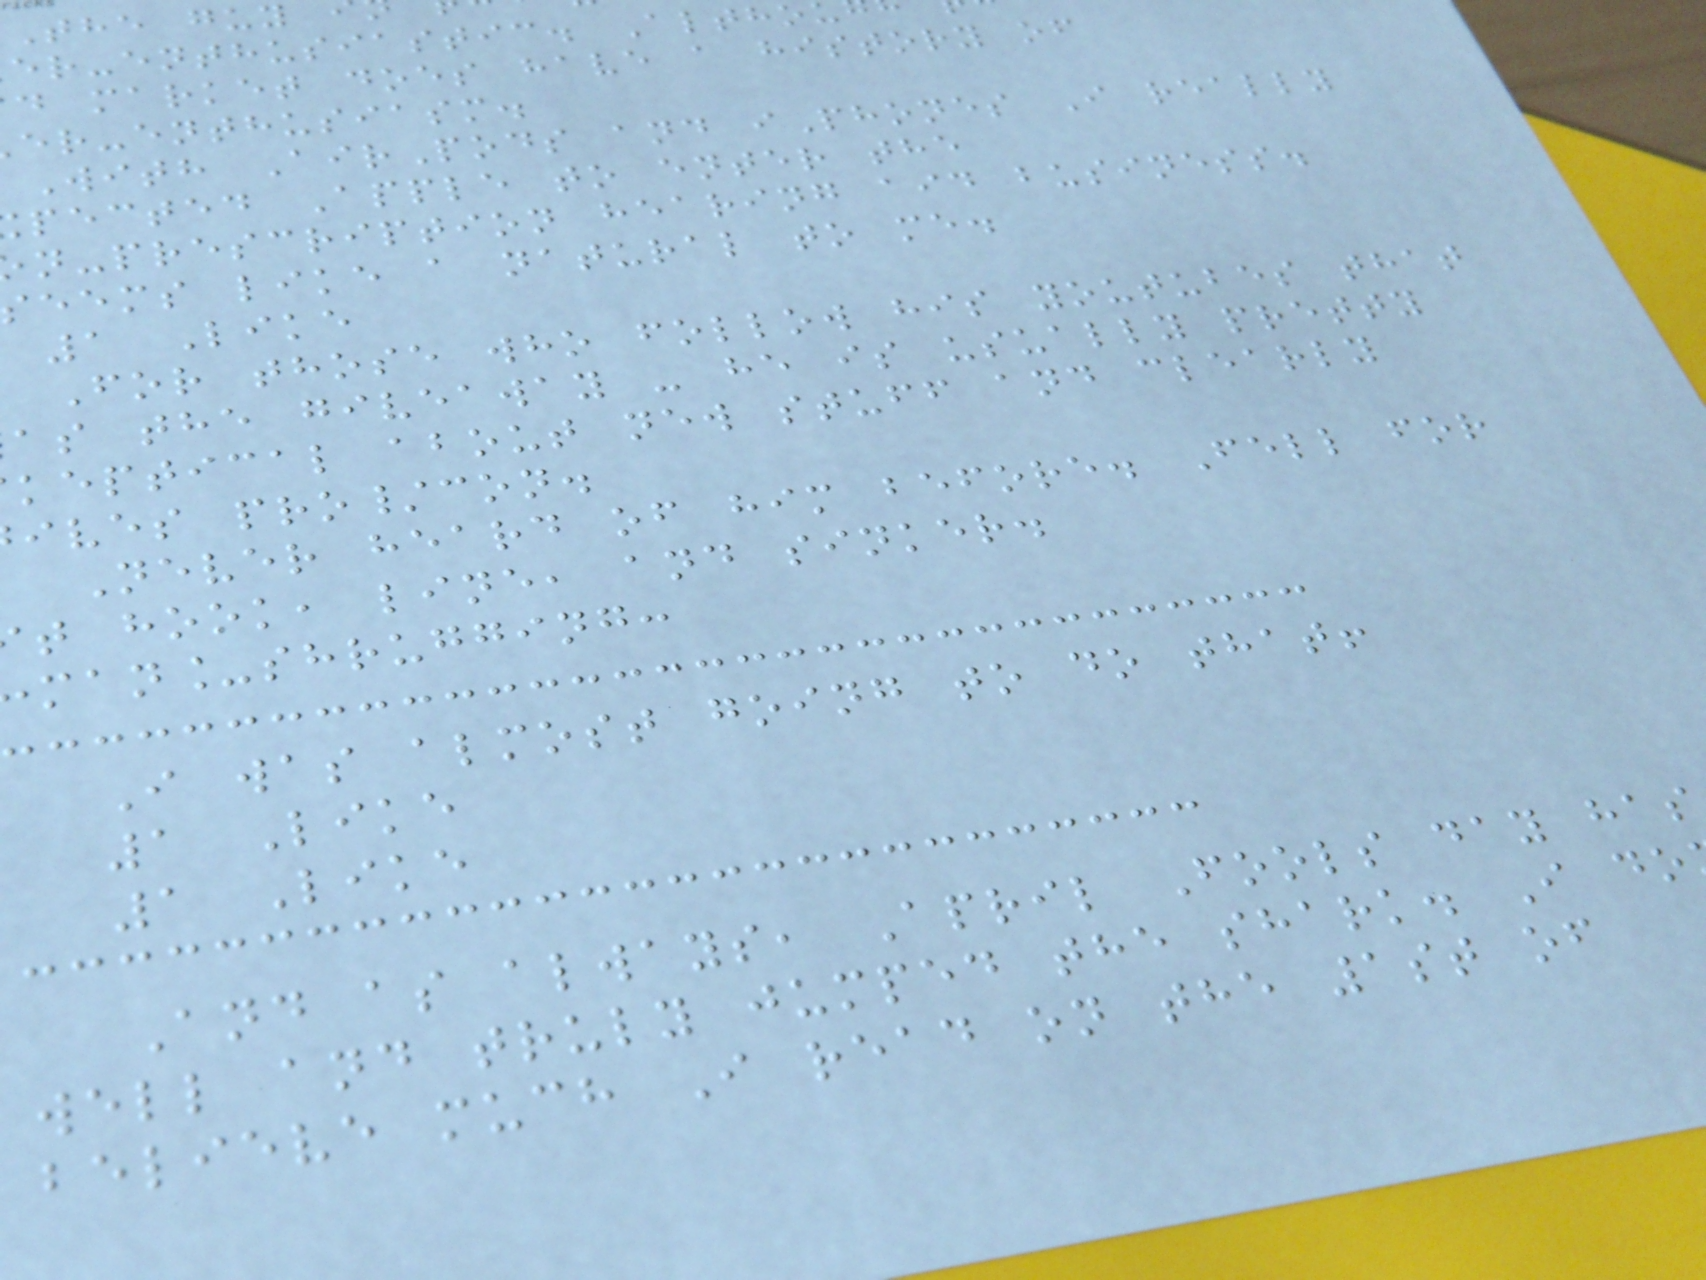er-enthusiastic. Altho
d market does have a history of
er-enthusiasm.
With AirPods and iPhones I really
pected Apple to enter the
n-prescription hearing aid business.
eems like a natural to me.
1 Like
For those who follow his youtubes that
as the giveaway - he is usually pretty
keptical about new stuff and clearly
ives pro/con.
Never heard of him before. Fell for
t hook, line, and sinker.
man_shrugging:
I was almost going to do that!
1 Like
1 Like
And as always, April Fools day has
well and truly jumped the shark. I do
believe much I read on the 1st of
